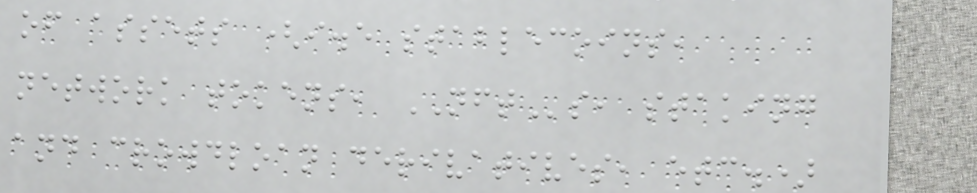of assets (i.e stablecoins,
network tokens, NFTs, staking
and crowdloan derivatives, etc.)
